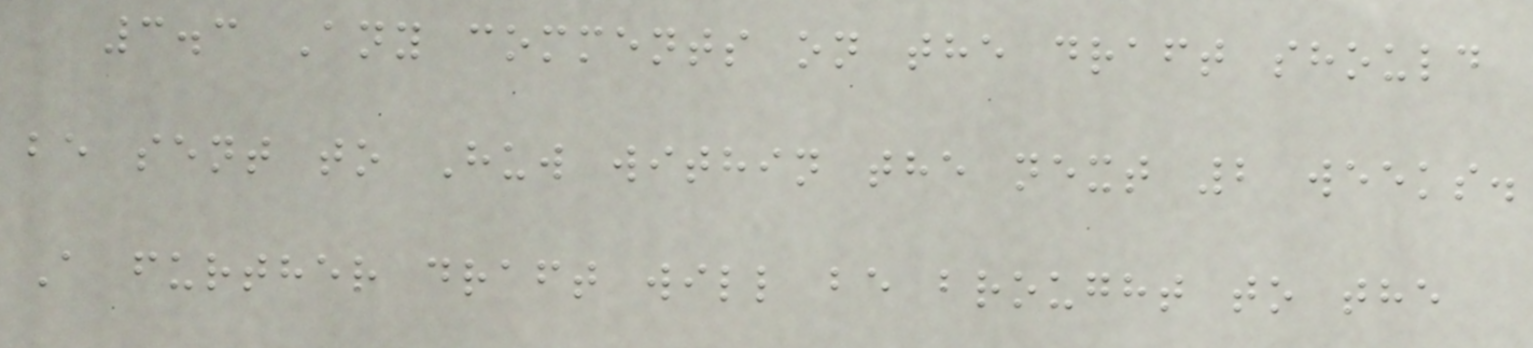3.3 Any comments on the draft should
be sent to Huw within the next 2 weeks.
A further draft will be brought to the
